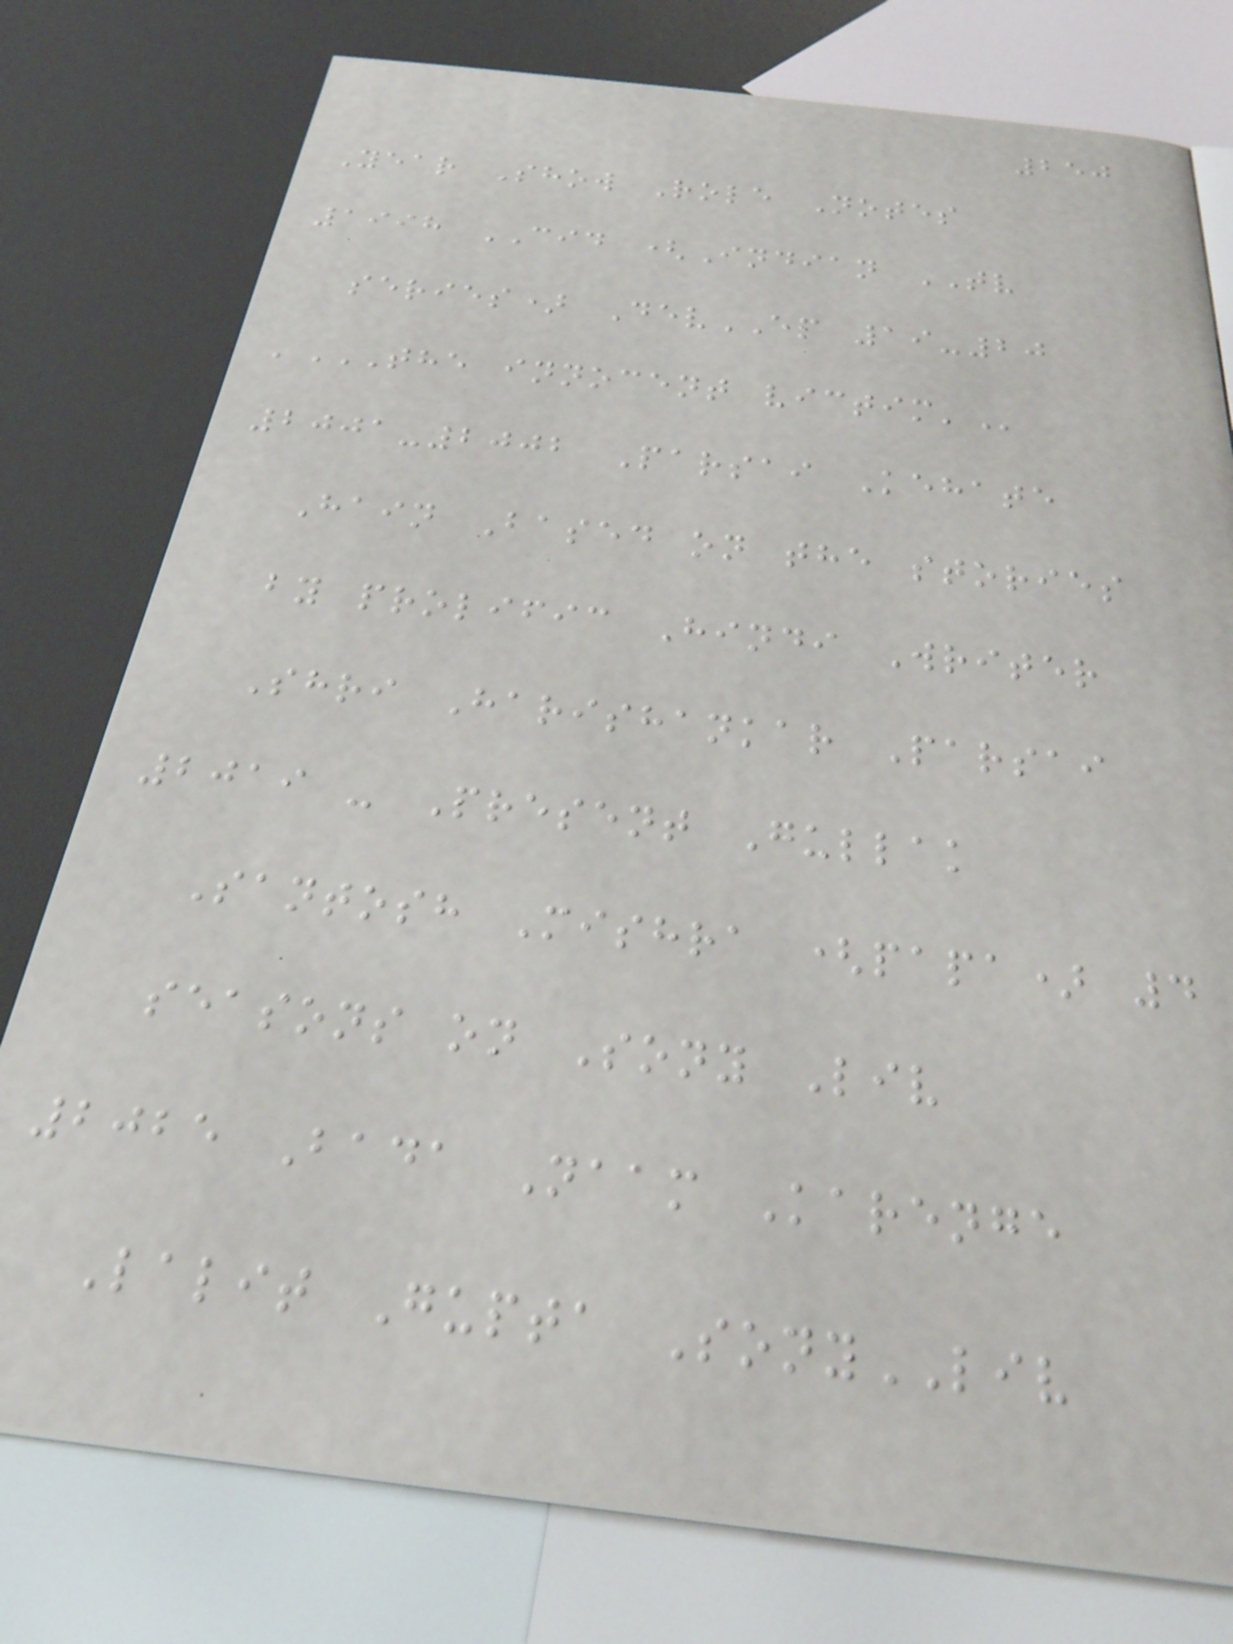250
Year Show Role Notes
1998 CID (Indian TV
series) DevEP 19-20
'THE INNOCENT VICTIM'
2001-2002 Parsai Kehate
Hain Based on the stories
by prolific Hindi Writer
Shri Harishankar Parsai
2019 - Present Gullak
Santosh Mishra (papa) 4
seasons on Sony Liv
2025 Bada Naam Karenge
Lalit Gupta SonyLIV
